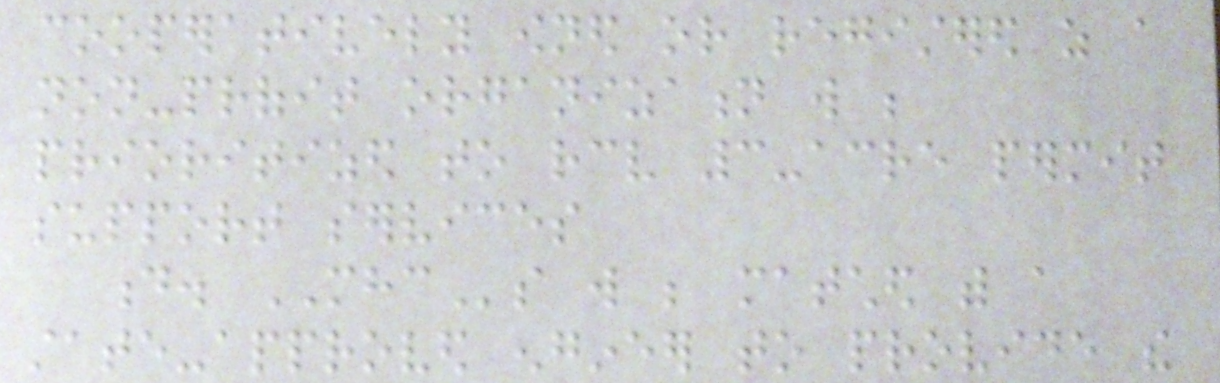cooperatively owned or registered as a
non-profit organization will be
prioritized to receive 3-acre permit
support services
d. MHCs will be matched with a
state-approved engineer to provide the
